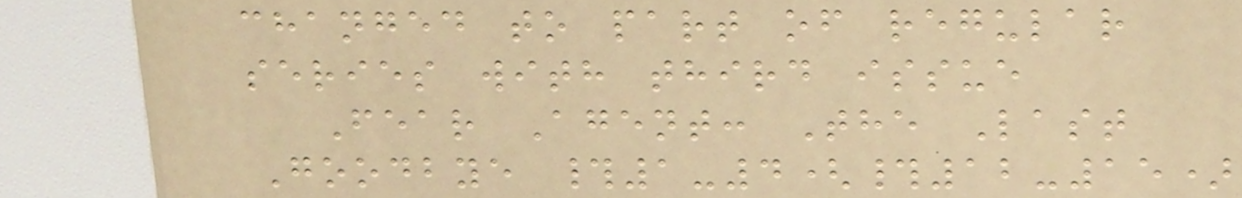changed to part of regular
series with third issue
Fear Agent: The Last
Goodbye #1-4(#12-15)
